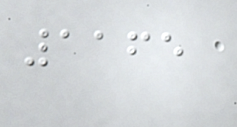1165
